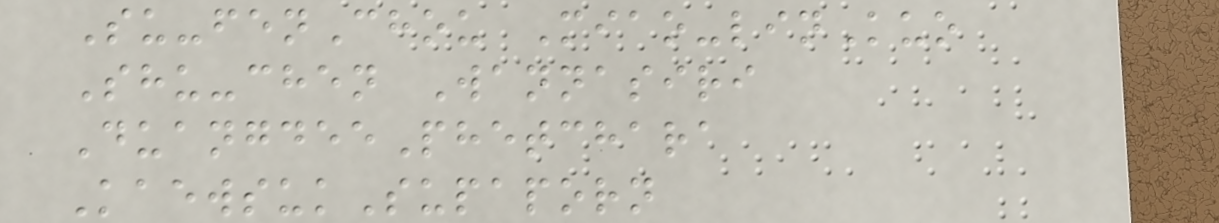Su-fenChou Miao-linKuo
Shu-chen Wannasiri
DuangdeePhetchara
KaewsukSupaporn
